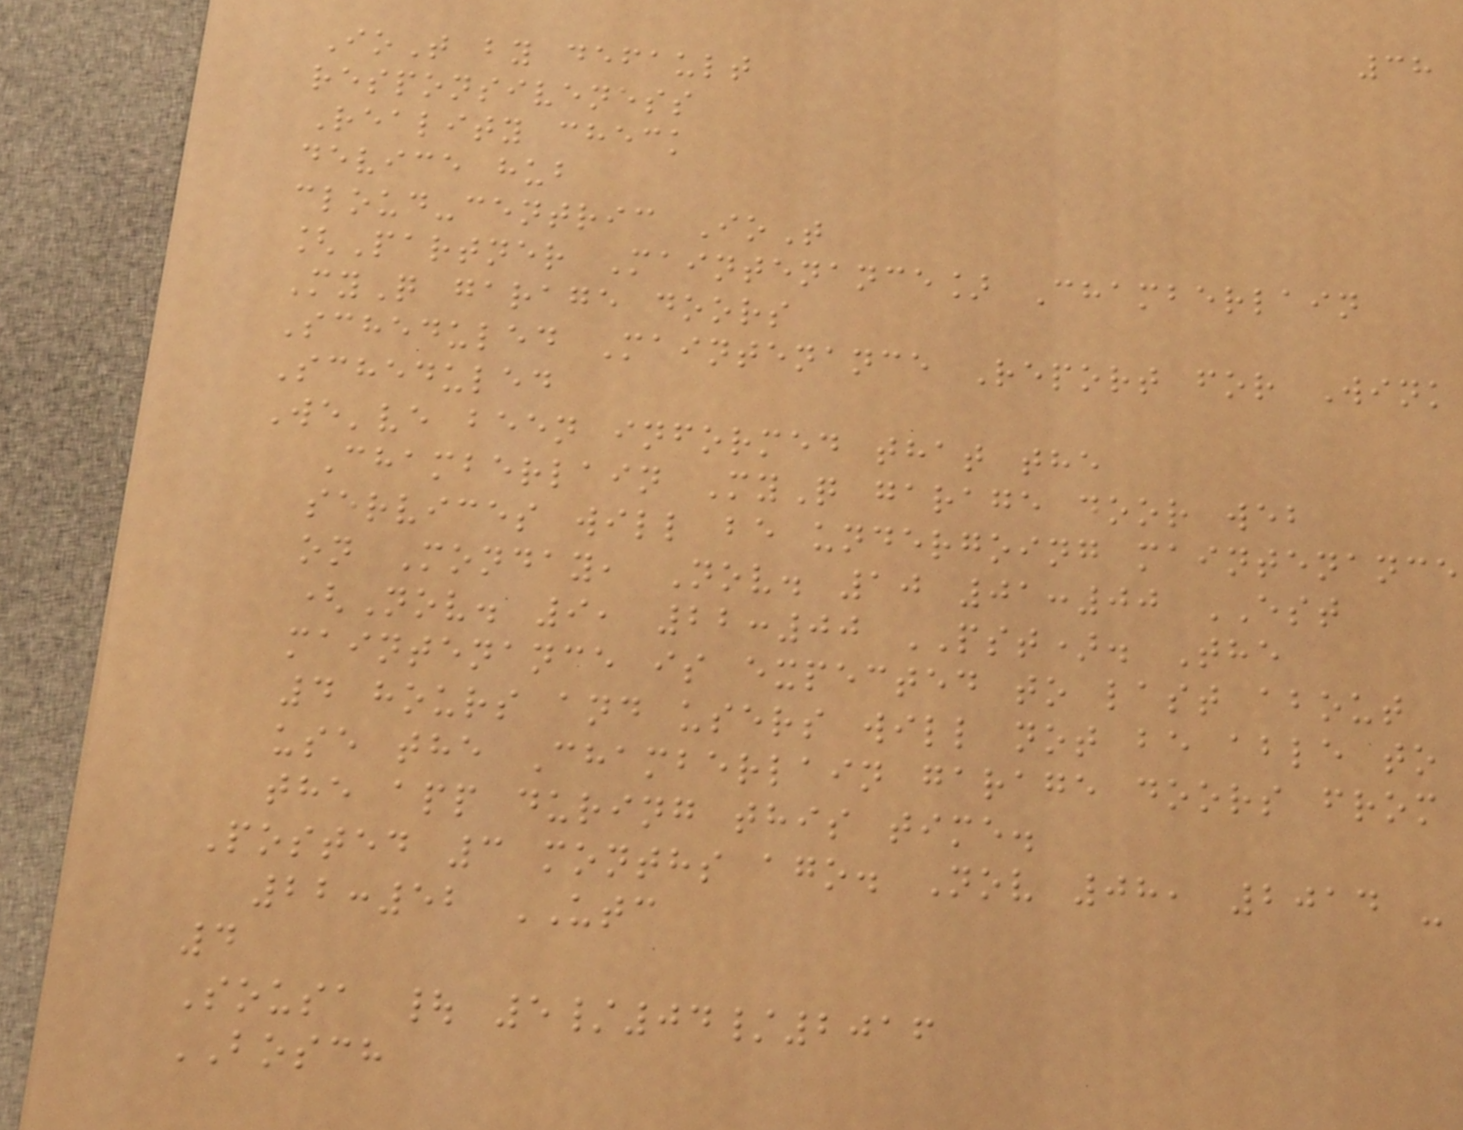38
IoT by default
responsiveness
Reality check
device hub
cloud-centric IoT
[Partner Maintenance] Chamberlain
MyQ garage doors
Scheduled Maintenance Report for Wink
Scheduled
We've been informed that the
Chamberlain MyQ garage door web
services will be undergoing maintenance
on Monday, Nov. 10 01:00 EST
(Nov. 9, 22:00 PST). The
maintenance is expected to last about
4 hours and users will not be able to
use the Chamberlain garage doors from
the app during this time.
Posted 3 months ago. Nov 08, 2014 -
22:52 UTC
4
Sousa | 5/04/2016
BOSCH
